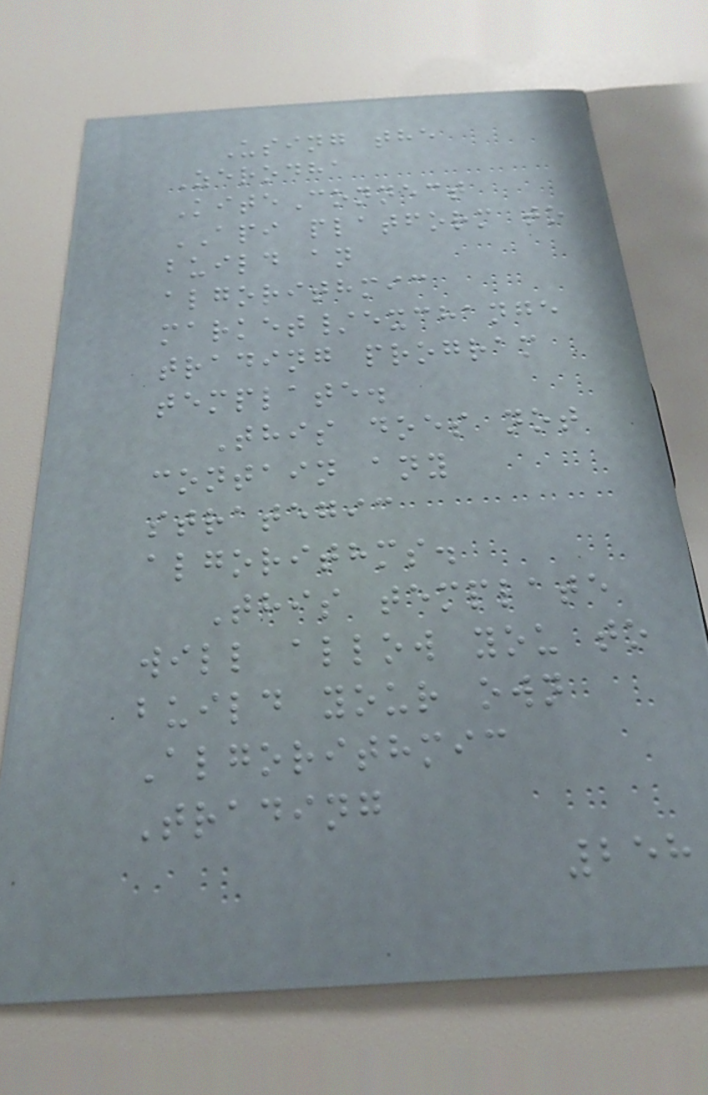Using the
Zerodha
KiteConnect
API platform to
build an
algorithmic
market/exchange
trading program
template.
This does not
contain any
strategic
algorithms.
This template
will allow you to
build your own
Algorithmic
Trading
258
